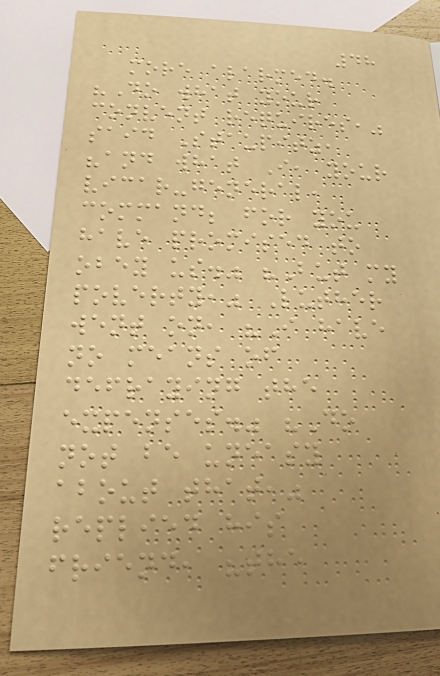48
more alarmed.
"Do what your
convent requires,"
said Staupitz,
"and what I, your
vicar-general,
command; for you
have promised to
obey us." "But my
poverty," Luther
went on, "I have
no means of
defraying the
expenses." "Do
not be uneasy
about that,"
replied his
friend, "the
